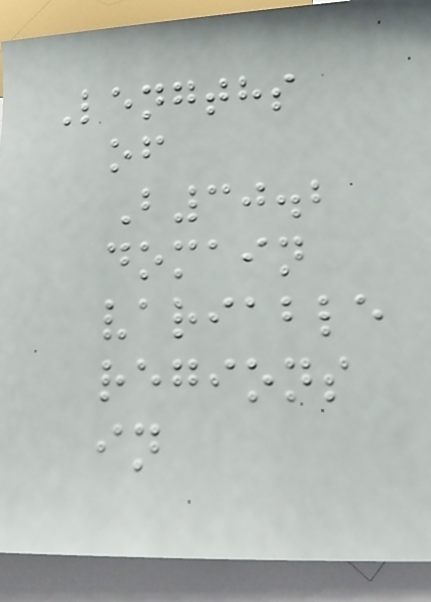Lengths
of
B30.2
domain
variable
regions
in
